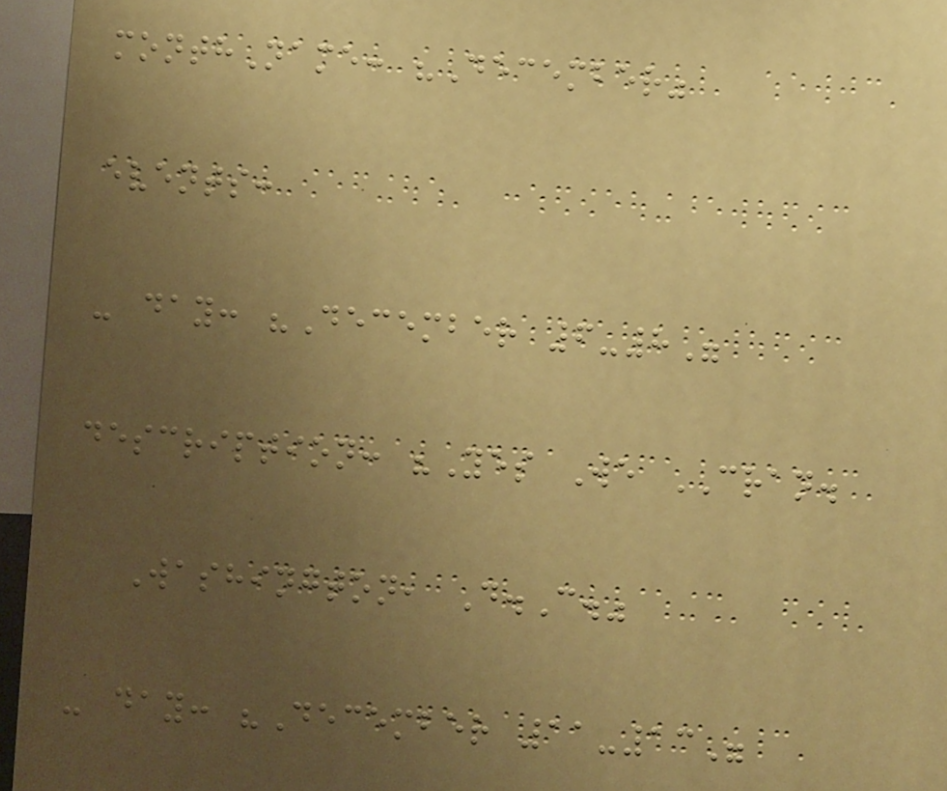monthName: "December"
events:
- day: "December 6-8"
description: "Yes We CRAN.
Washington, D.C."
- day: "December 11-13"
